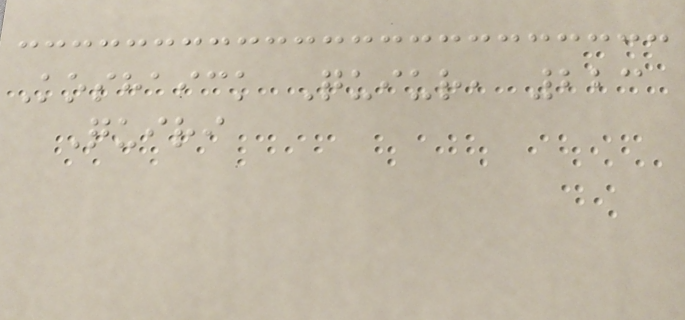Koshaick Quiur, 223
Quiri
